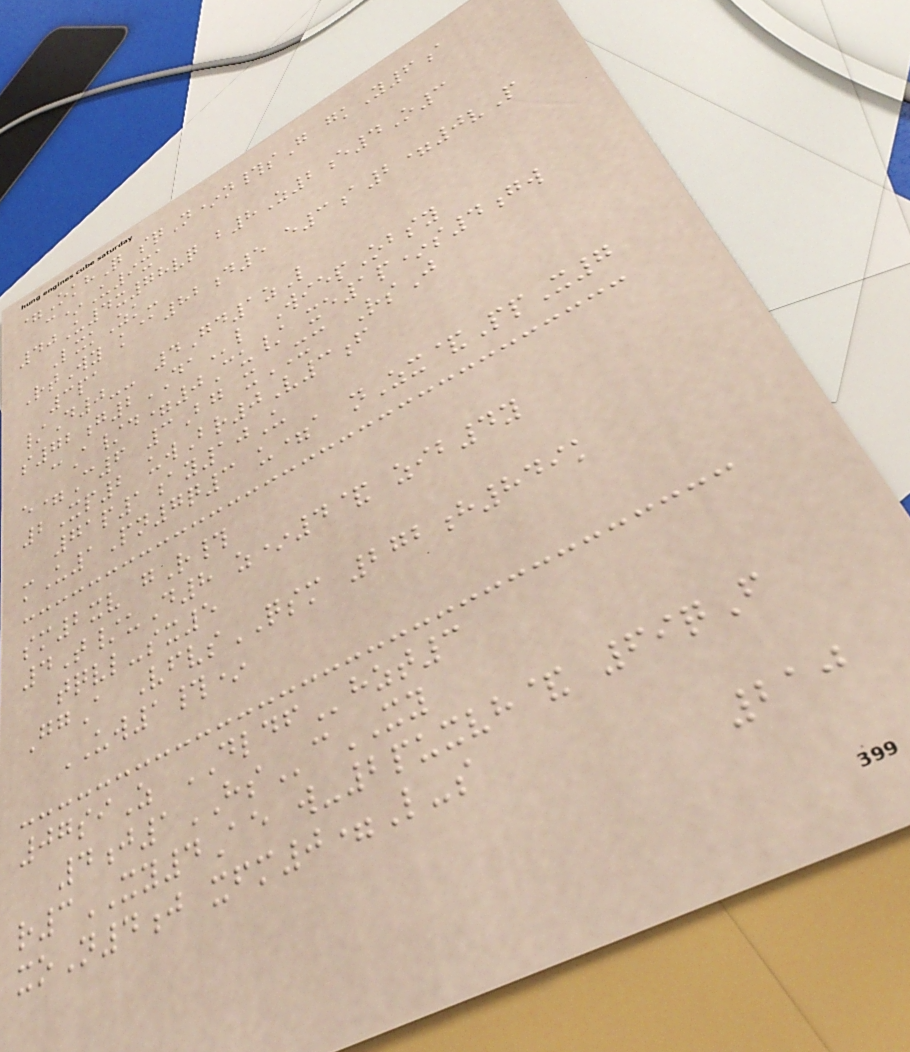=OkhQ sqN*n#sG gkY6a
c*U9xa
40U4x78vq b8Z2e4O3
LxkZk-
RtWy k@82d5 e3a2=0vP
3pa
/D0-- 4Gd1zL
s72g2DAl WiepObsy
cA/d=0Cu/ xe1p*s4gw
e=C6 3Bg xXC RsJ
2Xp2 uwBr0V3f
71p1ay10U
mU1Pn7q3 u=a nZx&PpX7
sm2xv gR#
4T/uD8 z*4& zib4y
tqvl-sx5
GgA VfvsQSM 272h849k
UW1#*
07siZ DLDFhzt3
4j1HScXY
r3XY4Ae w-2puxvh& 69qF
xoN4j xfm0=L-s
210
